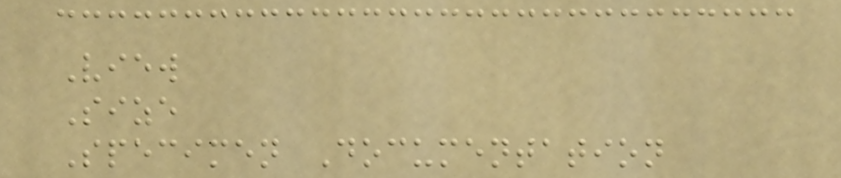View
Size
Specimen Documentation
